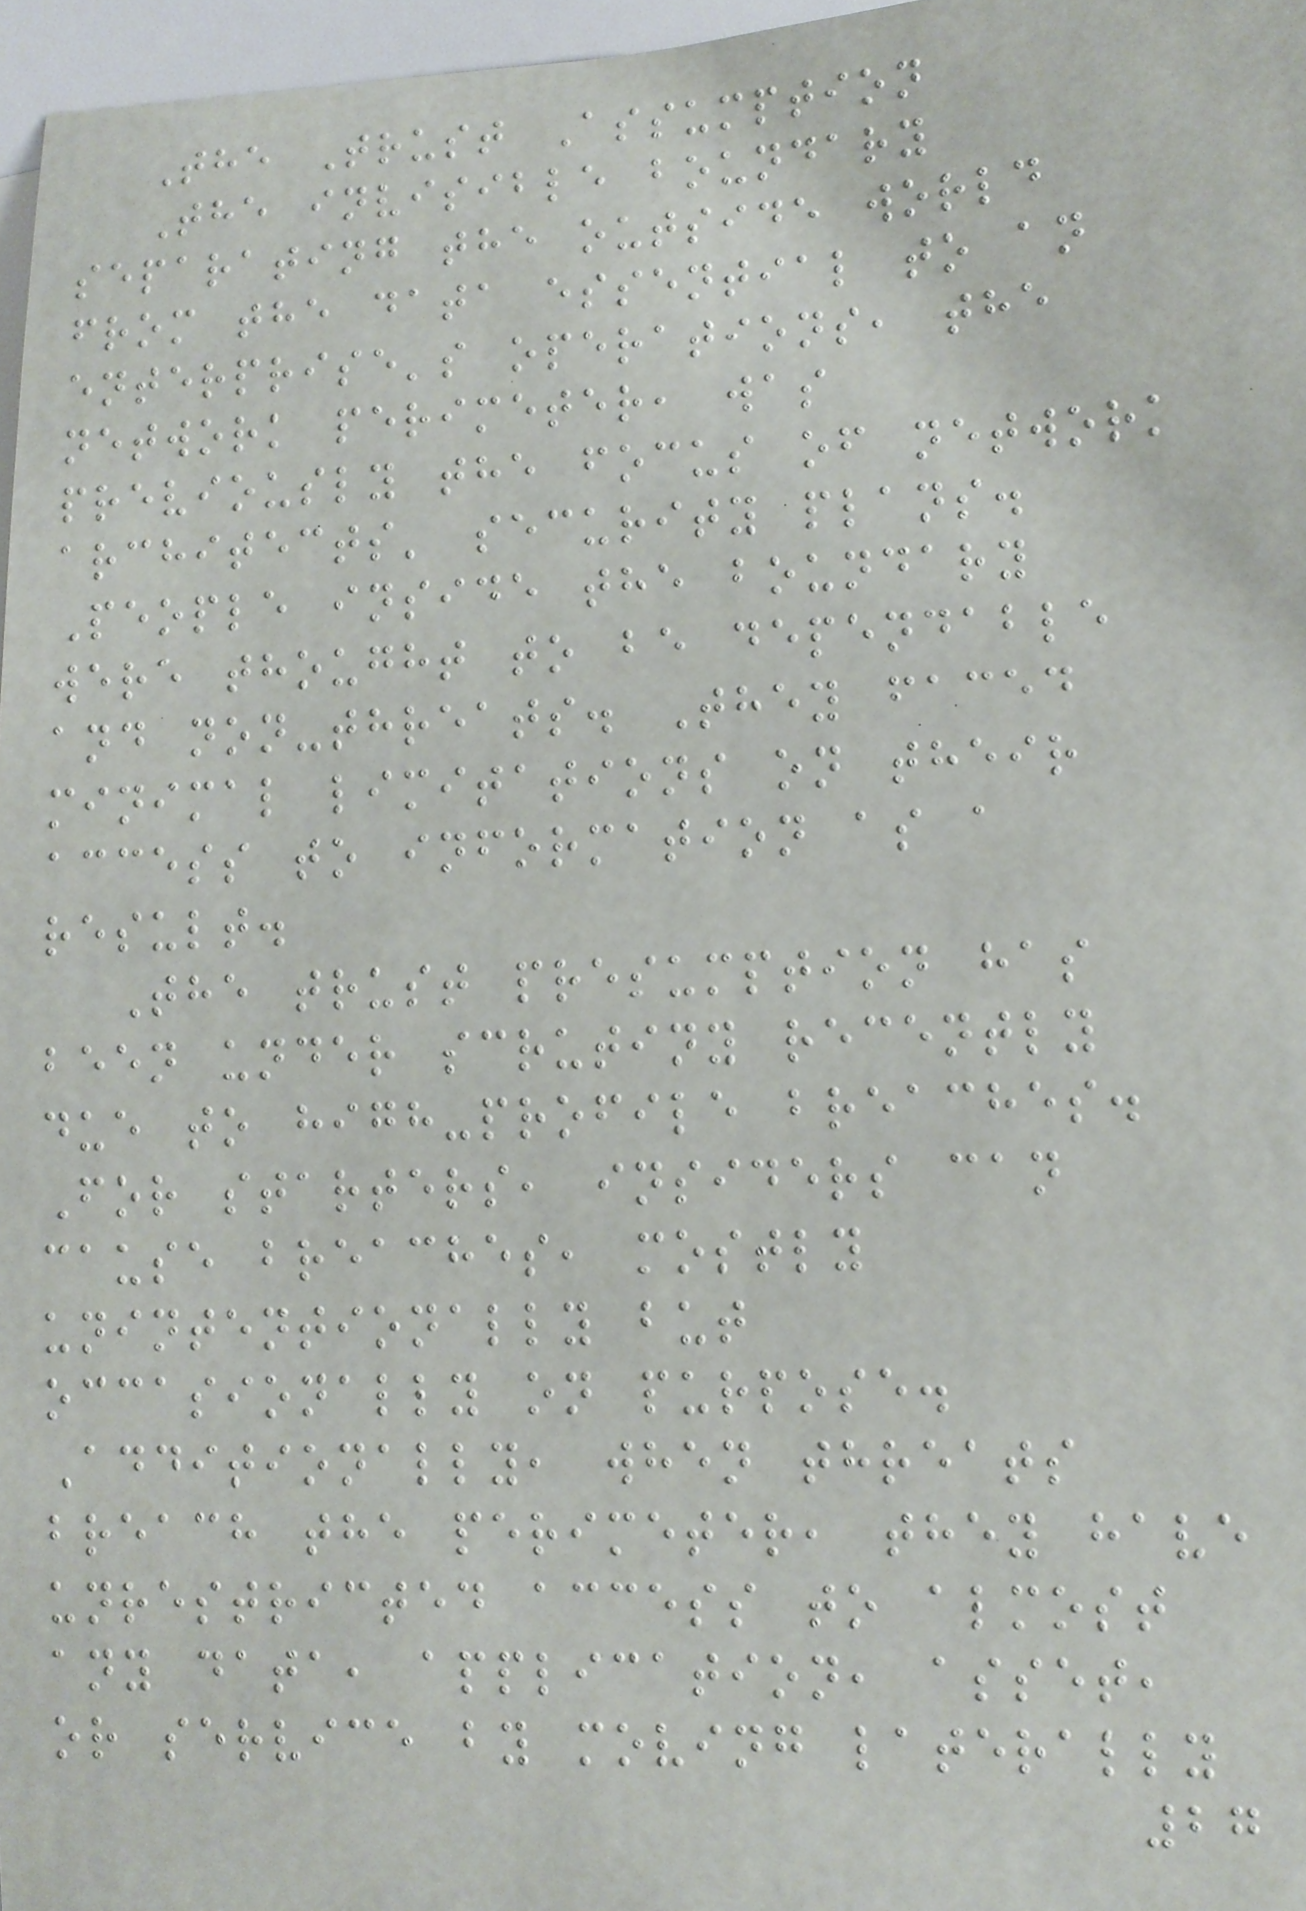The Trust Assumption
The invisible boundary
separating the outside world
from the data essential to an
enterprise's operations, the
network perimeter, was
previously the focus of network
architects' security plans.
People inside the boundary
were thought to be dependable
and non-threats. They faced
minimal limitations on their
access to information as a
result.
The trust presumption has
been under scrutiny recently
due to high-profile breaches.
For starters, insiders can
cause breaches, mostly
unintentionally but
occasionally on purpose.
Additionally, when threats
breach the perimeter, they have
unrestricted access to almost
any data, application, asset,
or service by moving laterally
27
